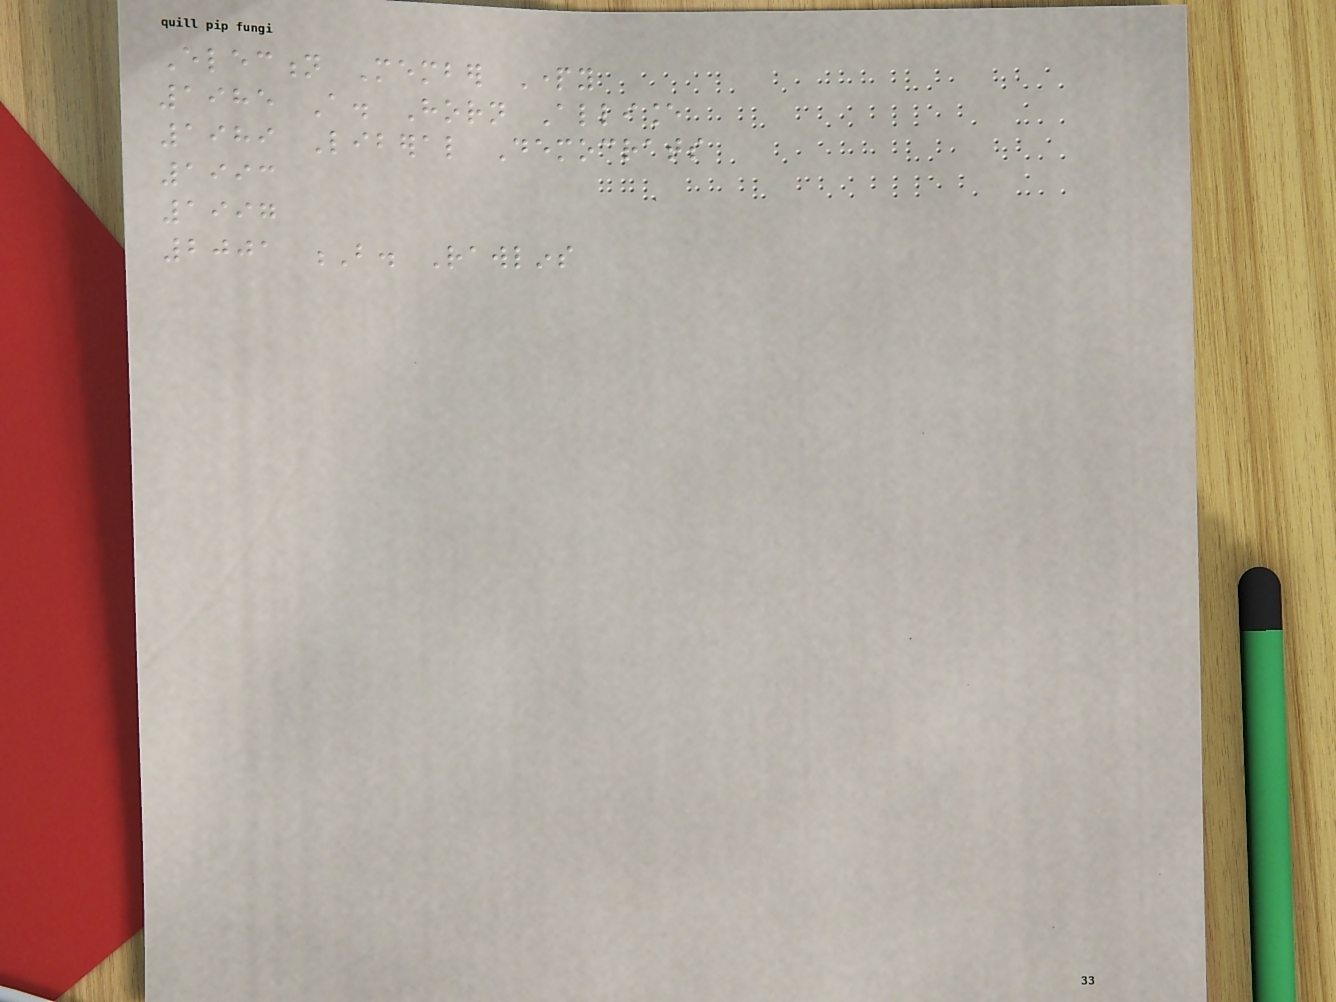Election Member Party
1985 A. Horn Alliance
1989 Liberal Democrats
1993
1997
2001 B. Rawlins
